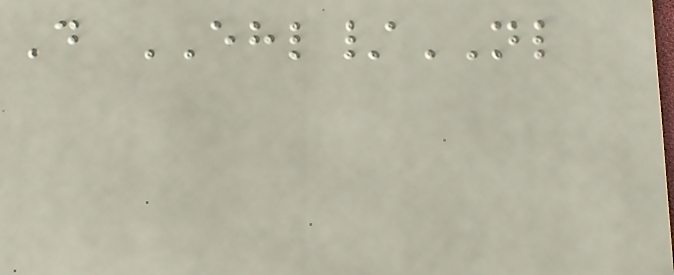Do EHL/NL
